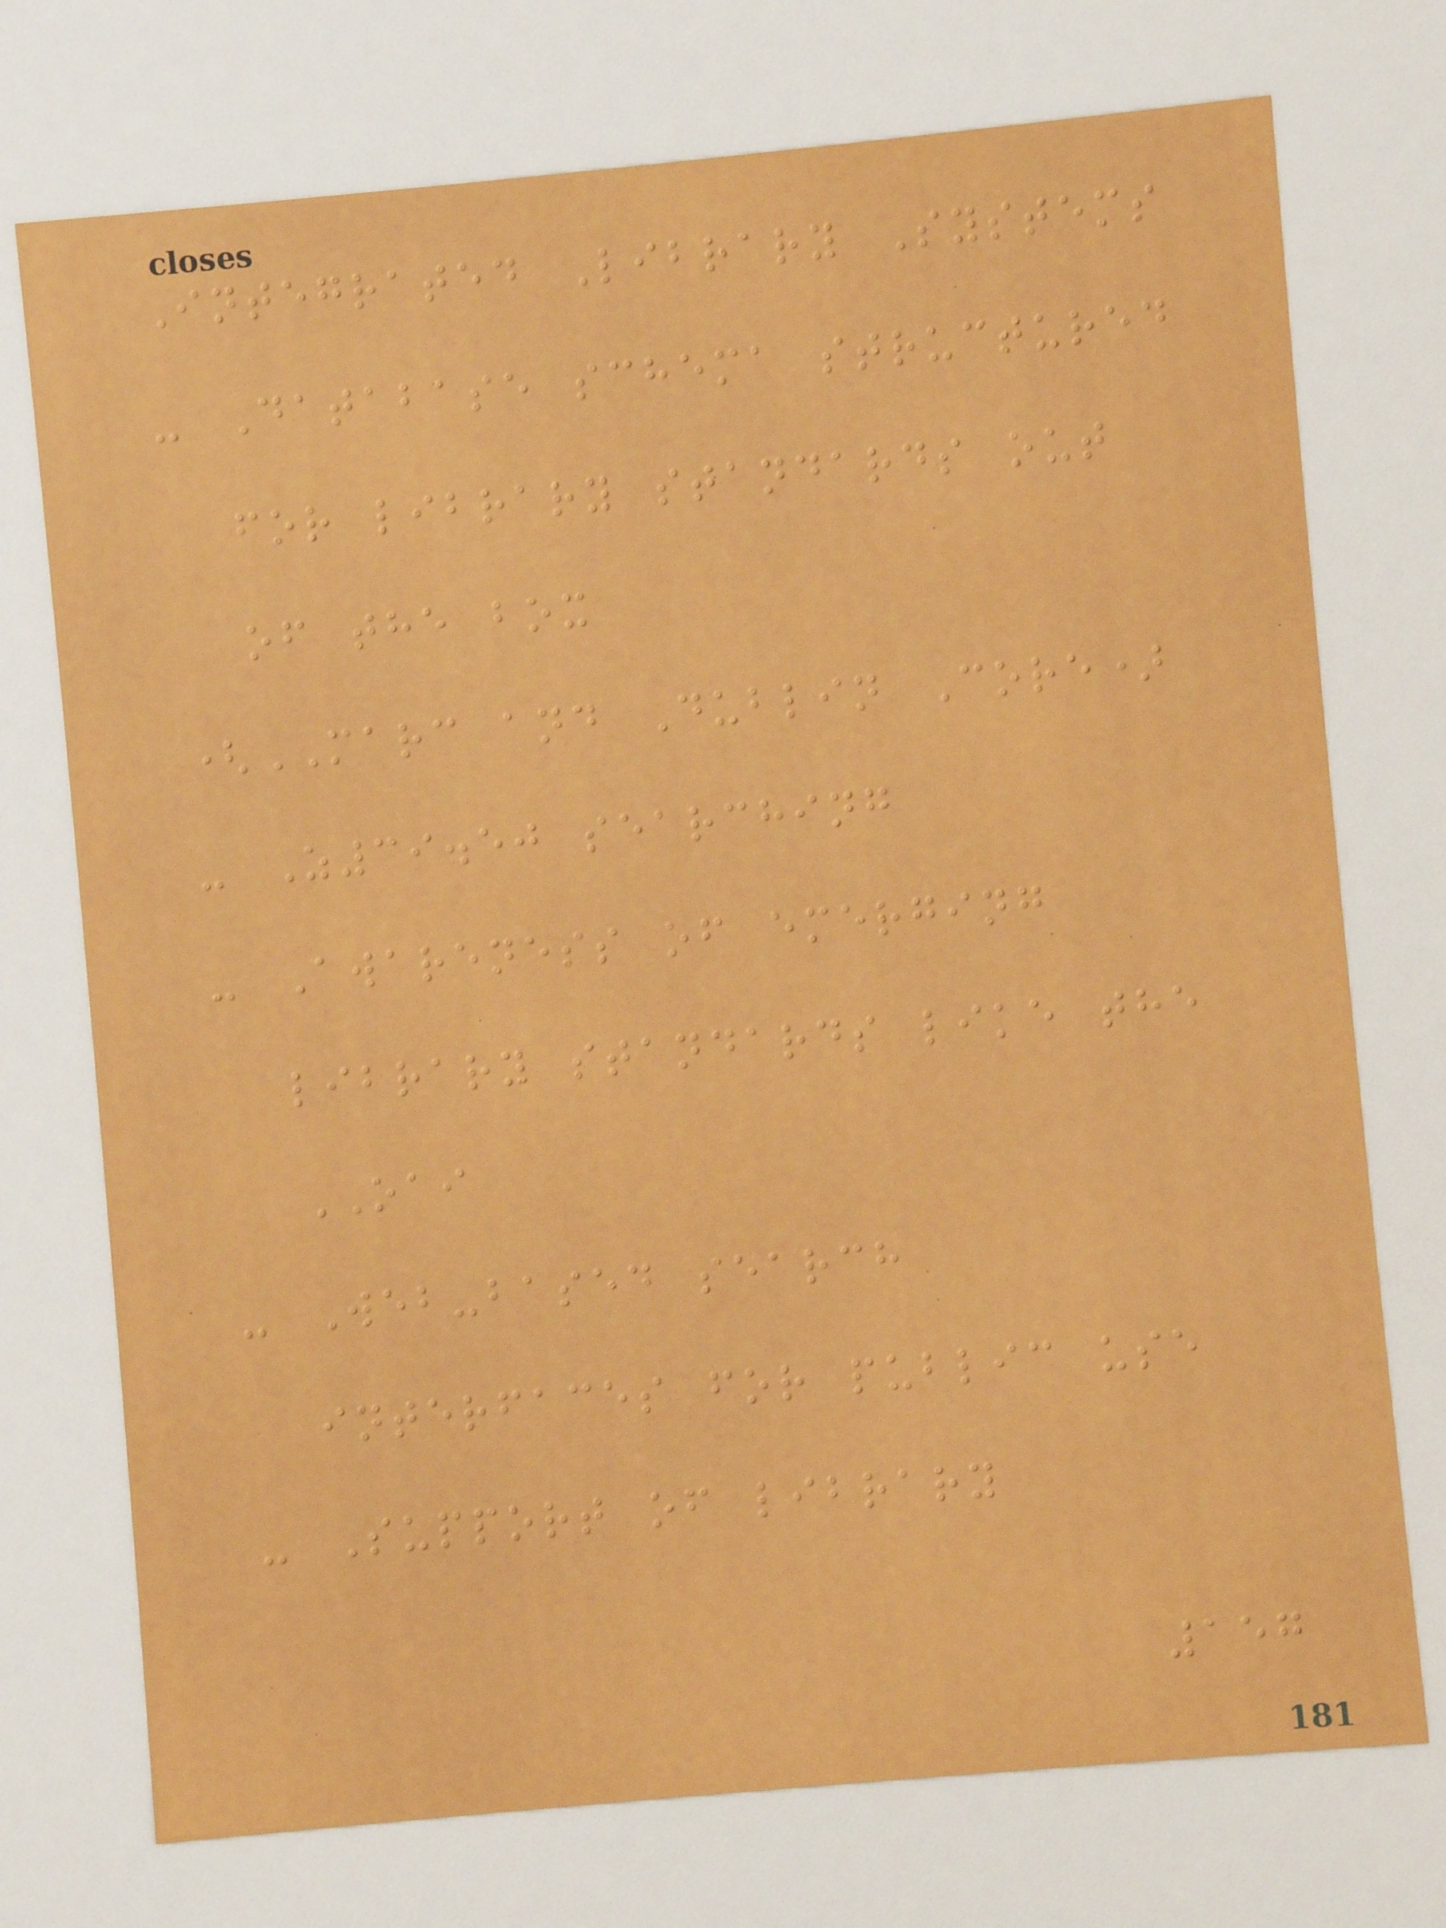Integrated Library Systems
- Database schema structured
for library standards out
of the box
(MARC and Dublin Core)
- Z39.50 searching
- Awareness of emerging
library standards like the
OAI
- Web-based search
interfaces for public use
- Support of library
157
